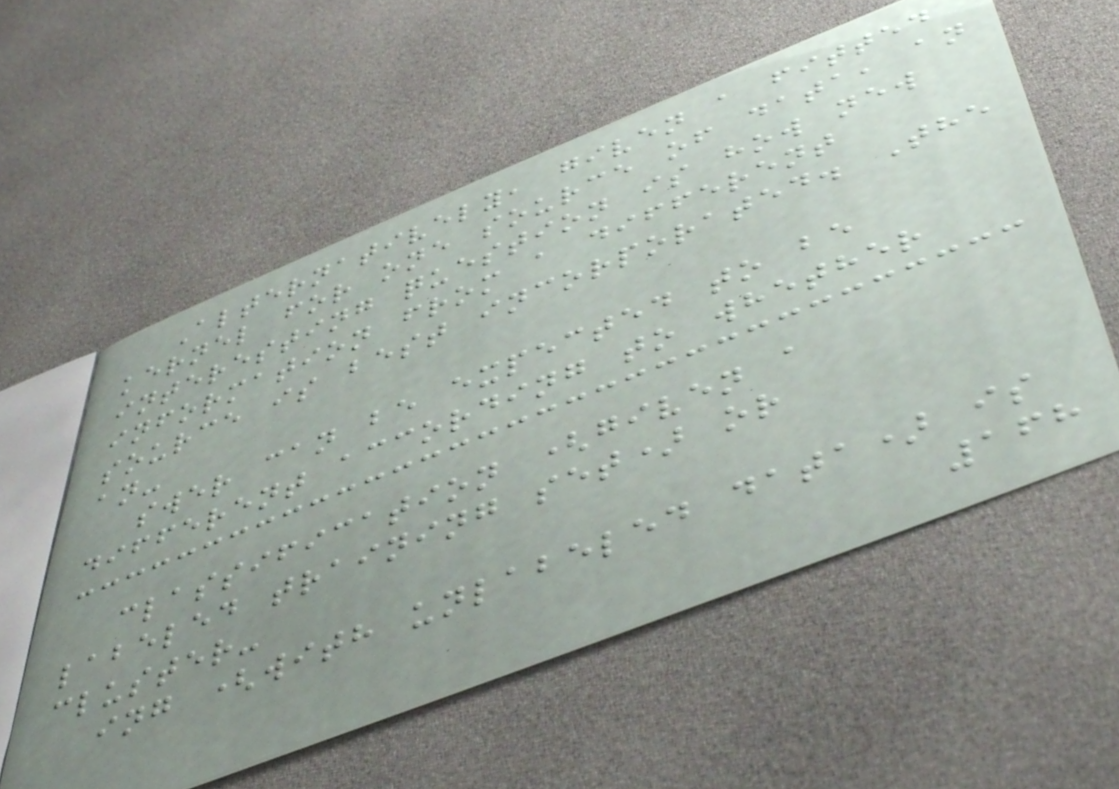Alternatively, given a fitted
kernel for one source of data, an
interesting question is how new
information from a different
source is best incorporated. The
an-
swer can be expected to be
different according to whether
classification (given a
labeled training set) or
cluster-
ing (with unlabeled data) is
168
